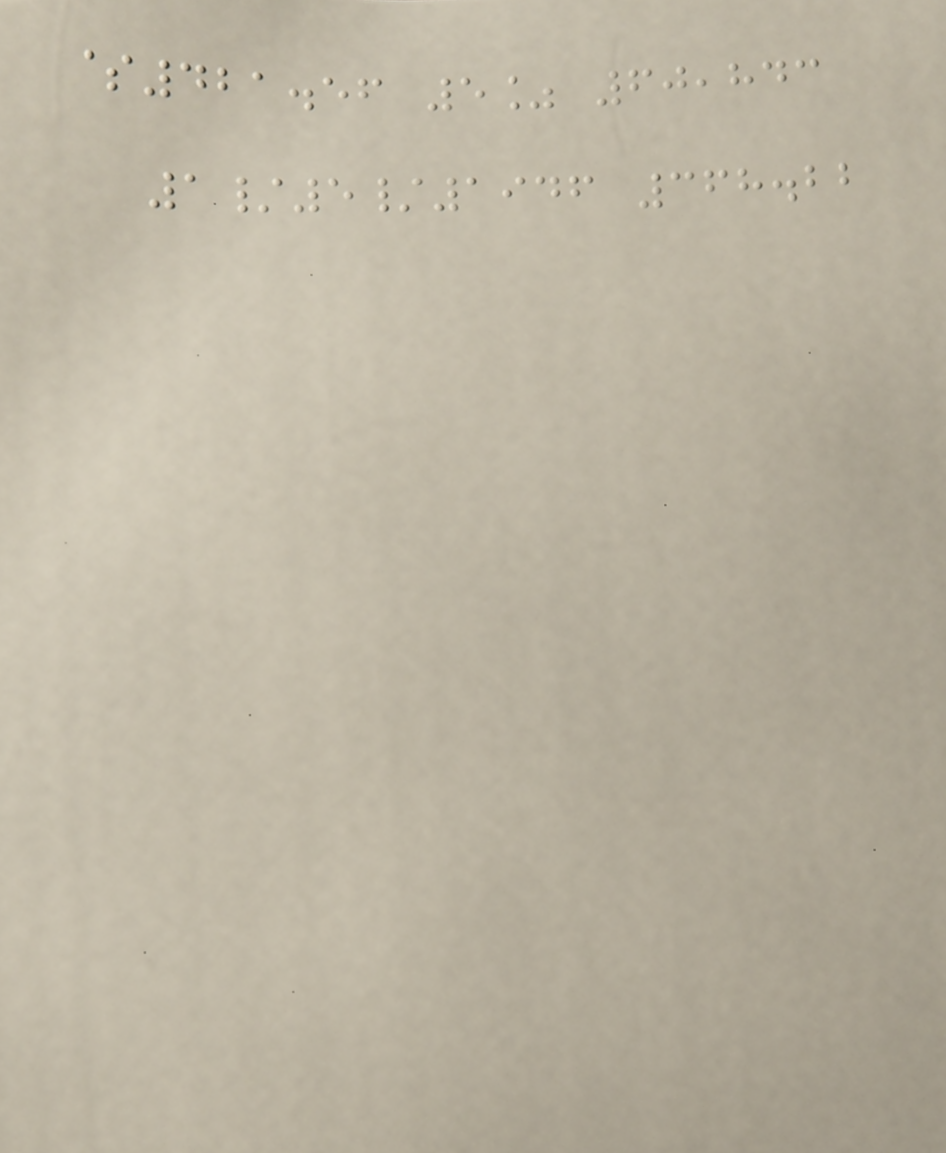$421.56 5% 60,843
1/5/1946 368.22
